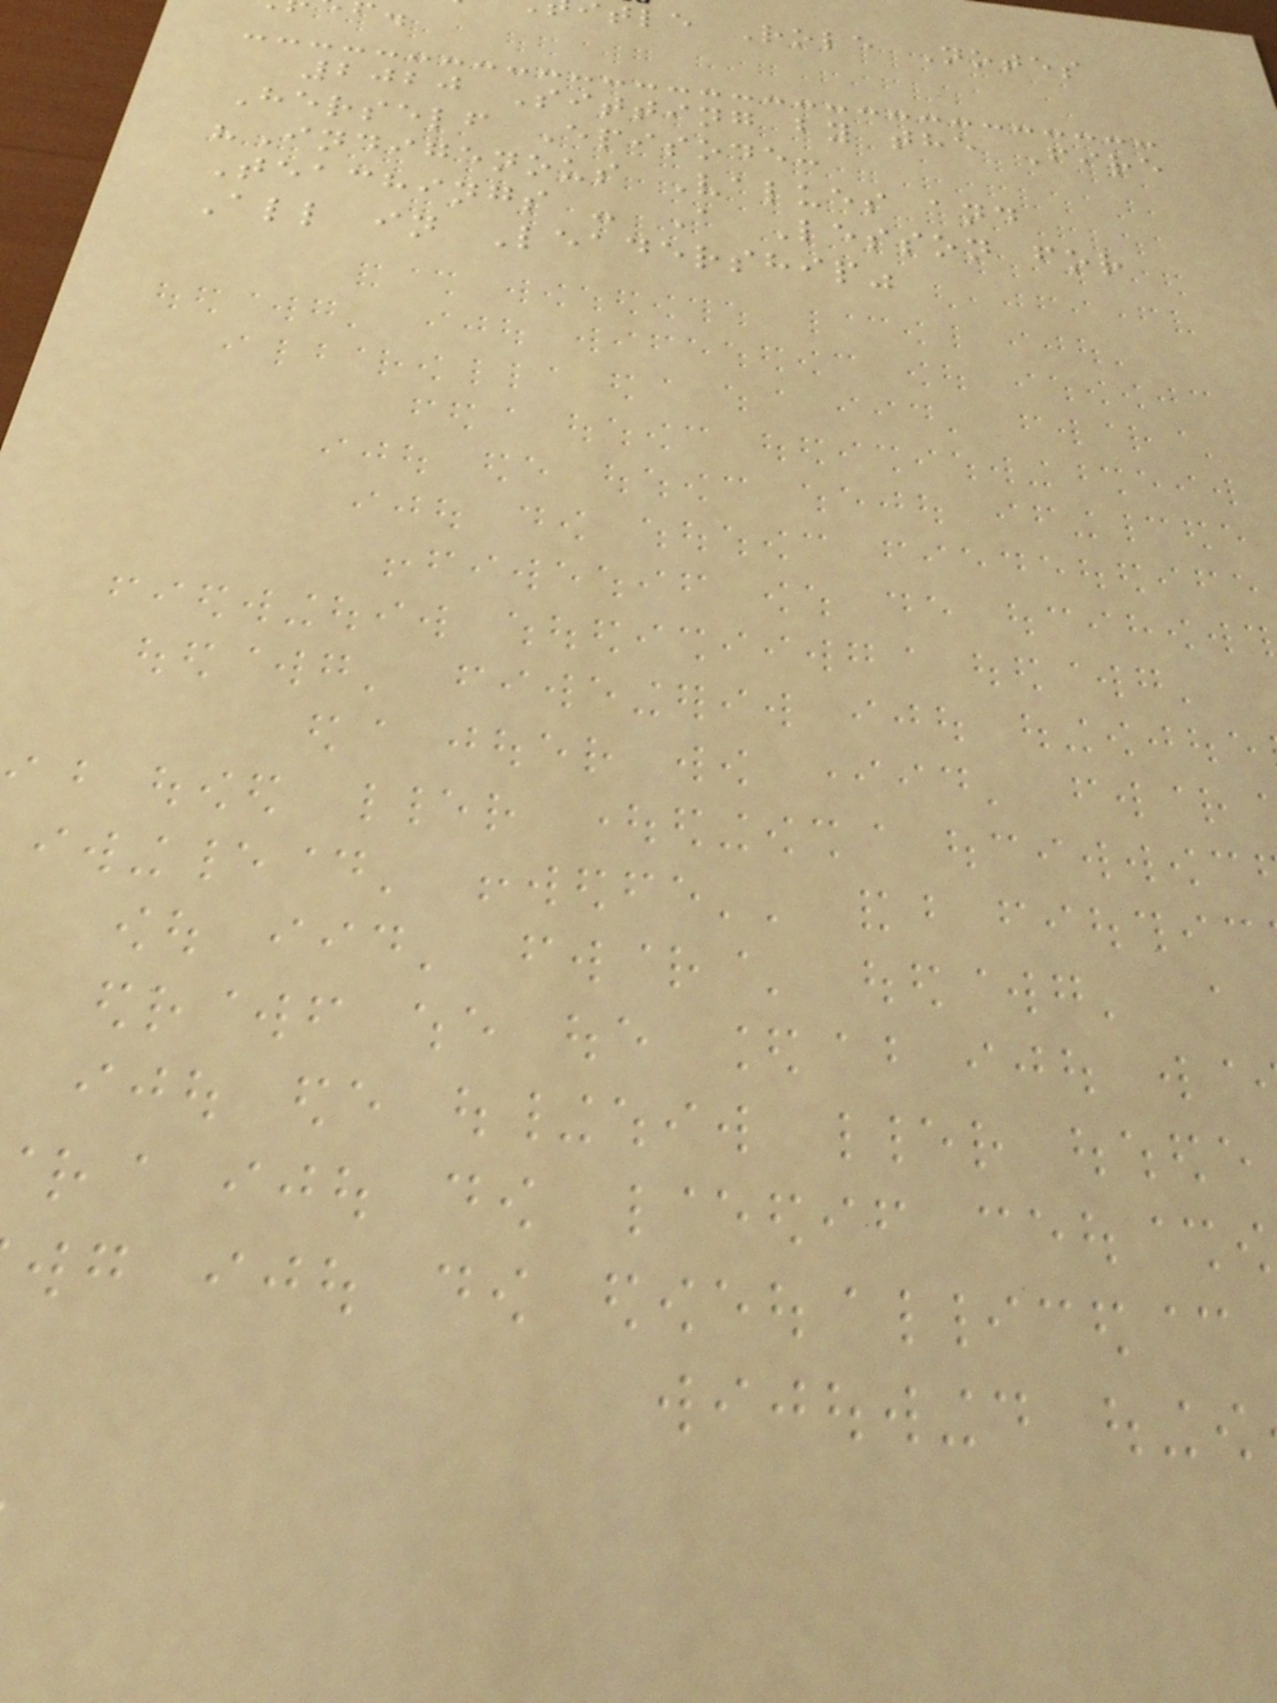tle Role Notes
2020 Sitting by the Fire
Herself Episode:
"Indigenous Values and
Teachings - A Lesson for
All in Leadership"
